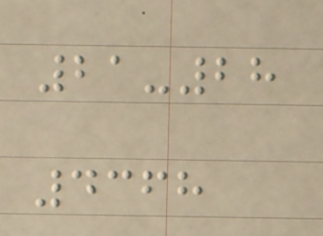21-28
4368
